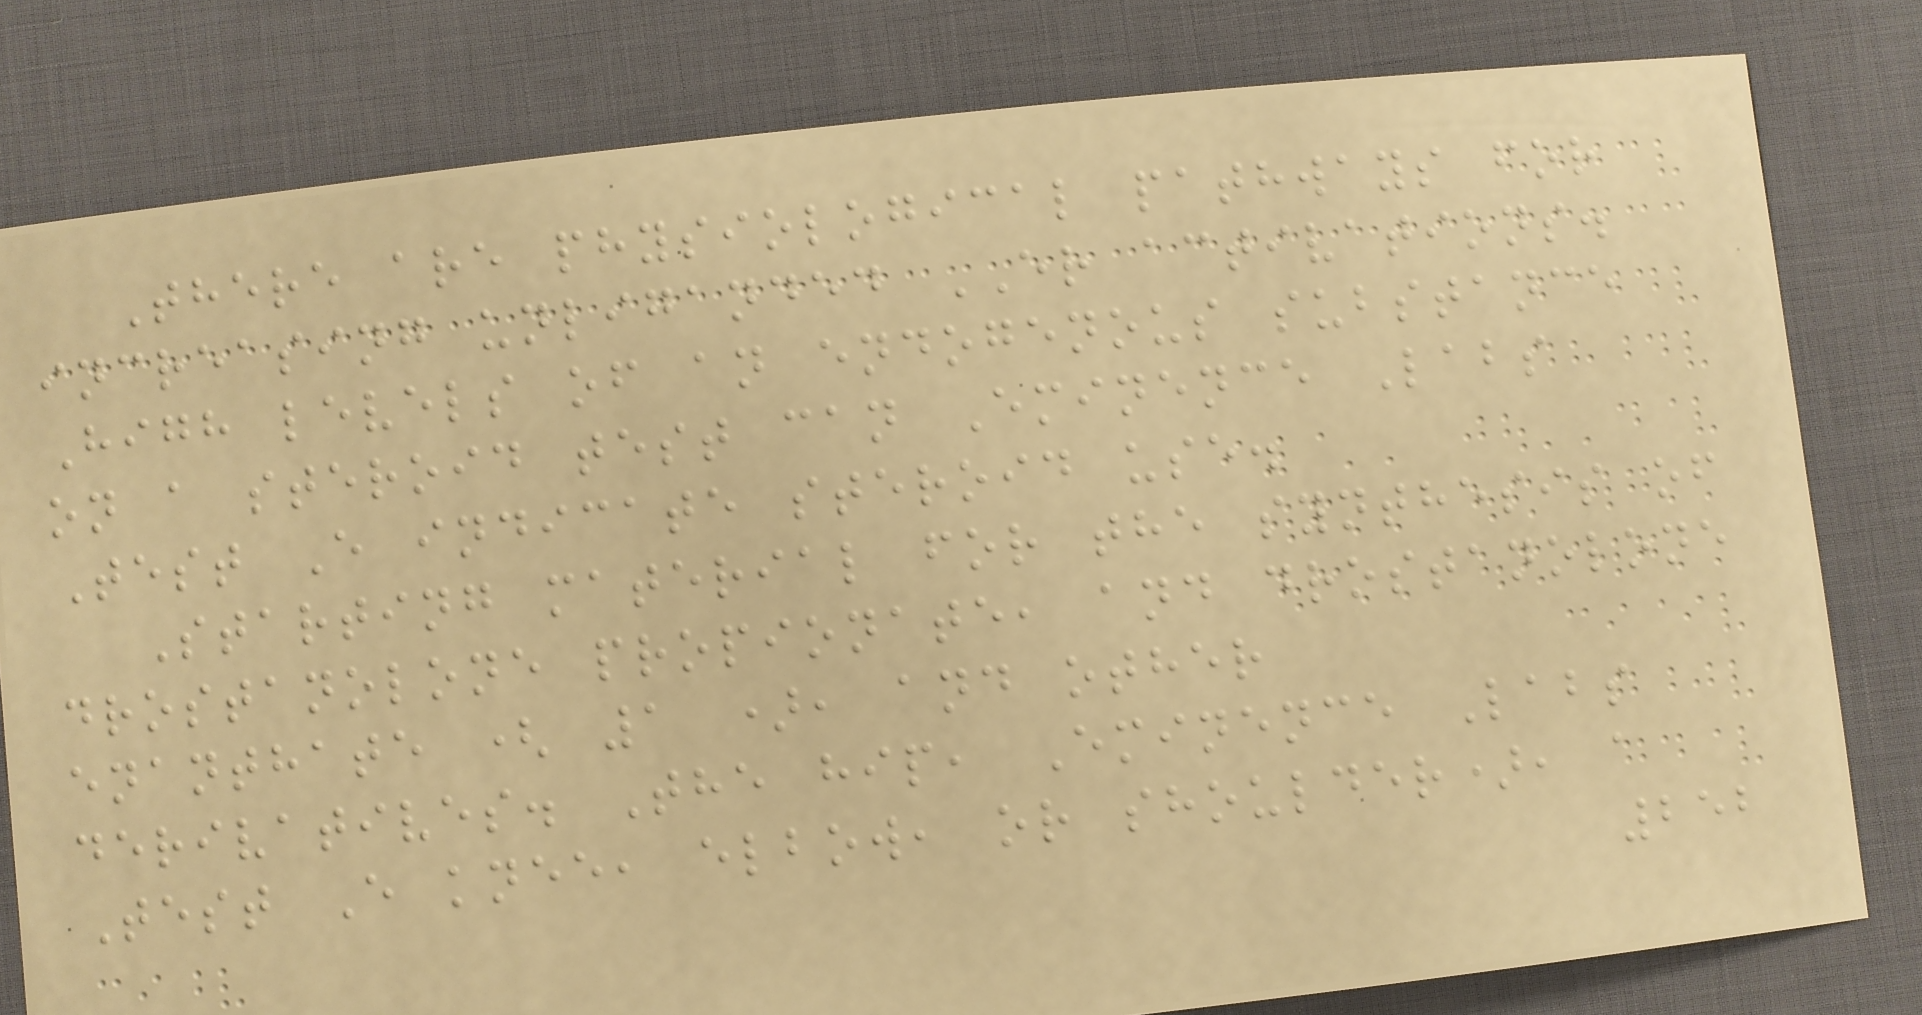There are physiological pathways for
increasing unliganded ER activations.
High levels of an endogenous substance
on a steroid test can Eminence Labs
Test E indicate steroid use.
Starting material for the synthesis of
drostanolone propionate, and drostanolone
enanthate ( 1 ), and other
derivatives. The hip, Eminence Labs
Test E knee, elbow, or shoulder), a
252
